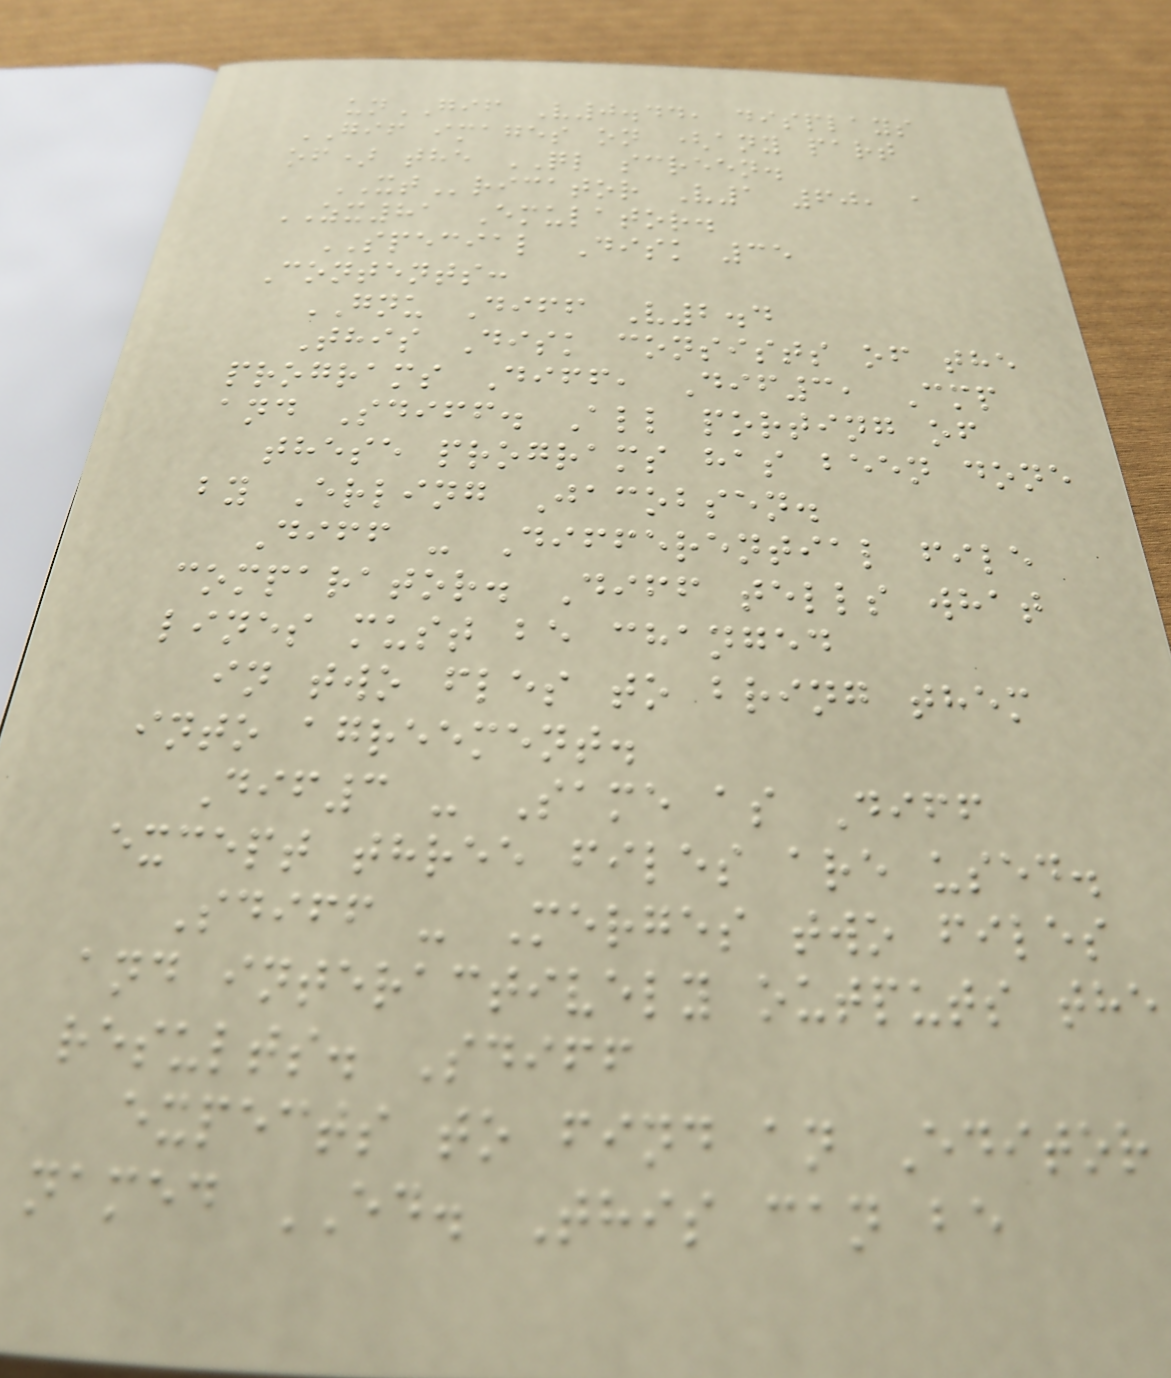unGIF V0.44, displays
GIF images on (any part
of) the QL screen.
XTricator V1 60, a
ZX81 Emulator.
SPECIAL Disk 35
Contents:
GNU Diff V2.4
This Disk consists of the
programs Diff, Dif3, Cmp
and Sdiff. All porting of
these programs has been done
by Erling Jacobsen.
Diff - Differential file
comparator. Diff tells what
lines must be changed
in two fles to bring them
into agreement.
Dif3 - Same as Diff
except three files are used.
Sdiff - Merges two files
and interactively outputs the
results. Sdiff
expects to find an Editor
named ED. This can be
